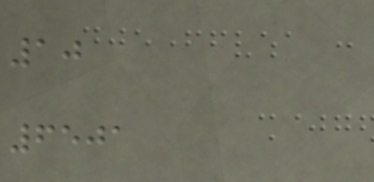10
6501
